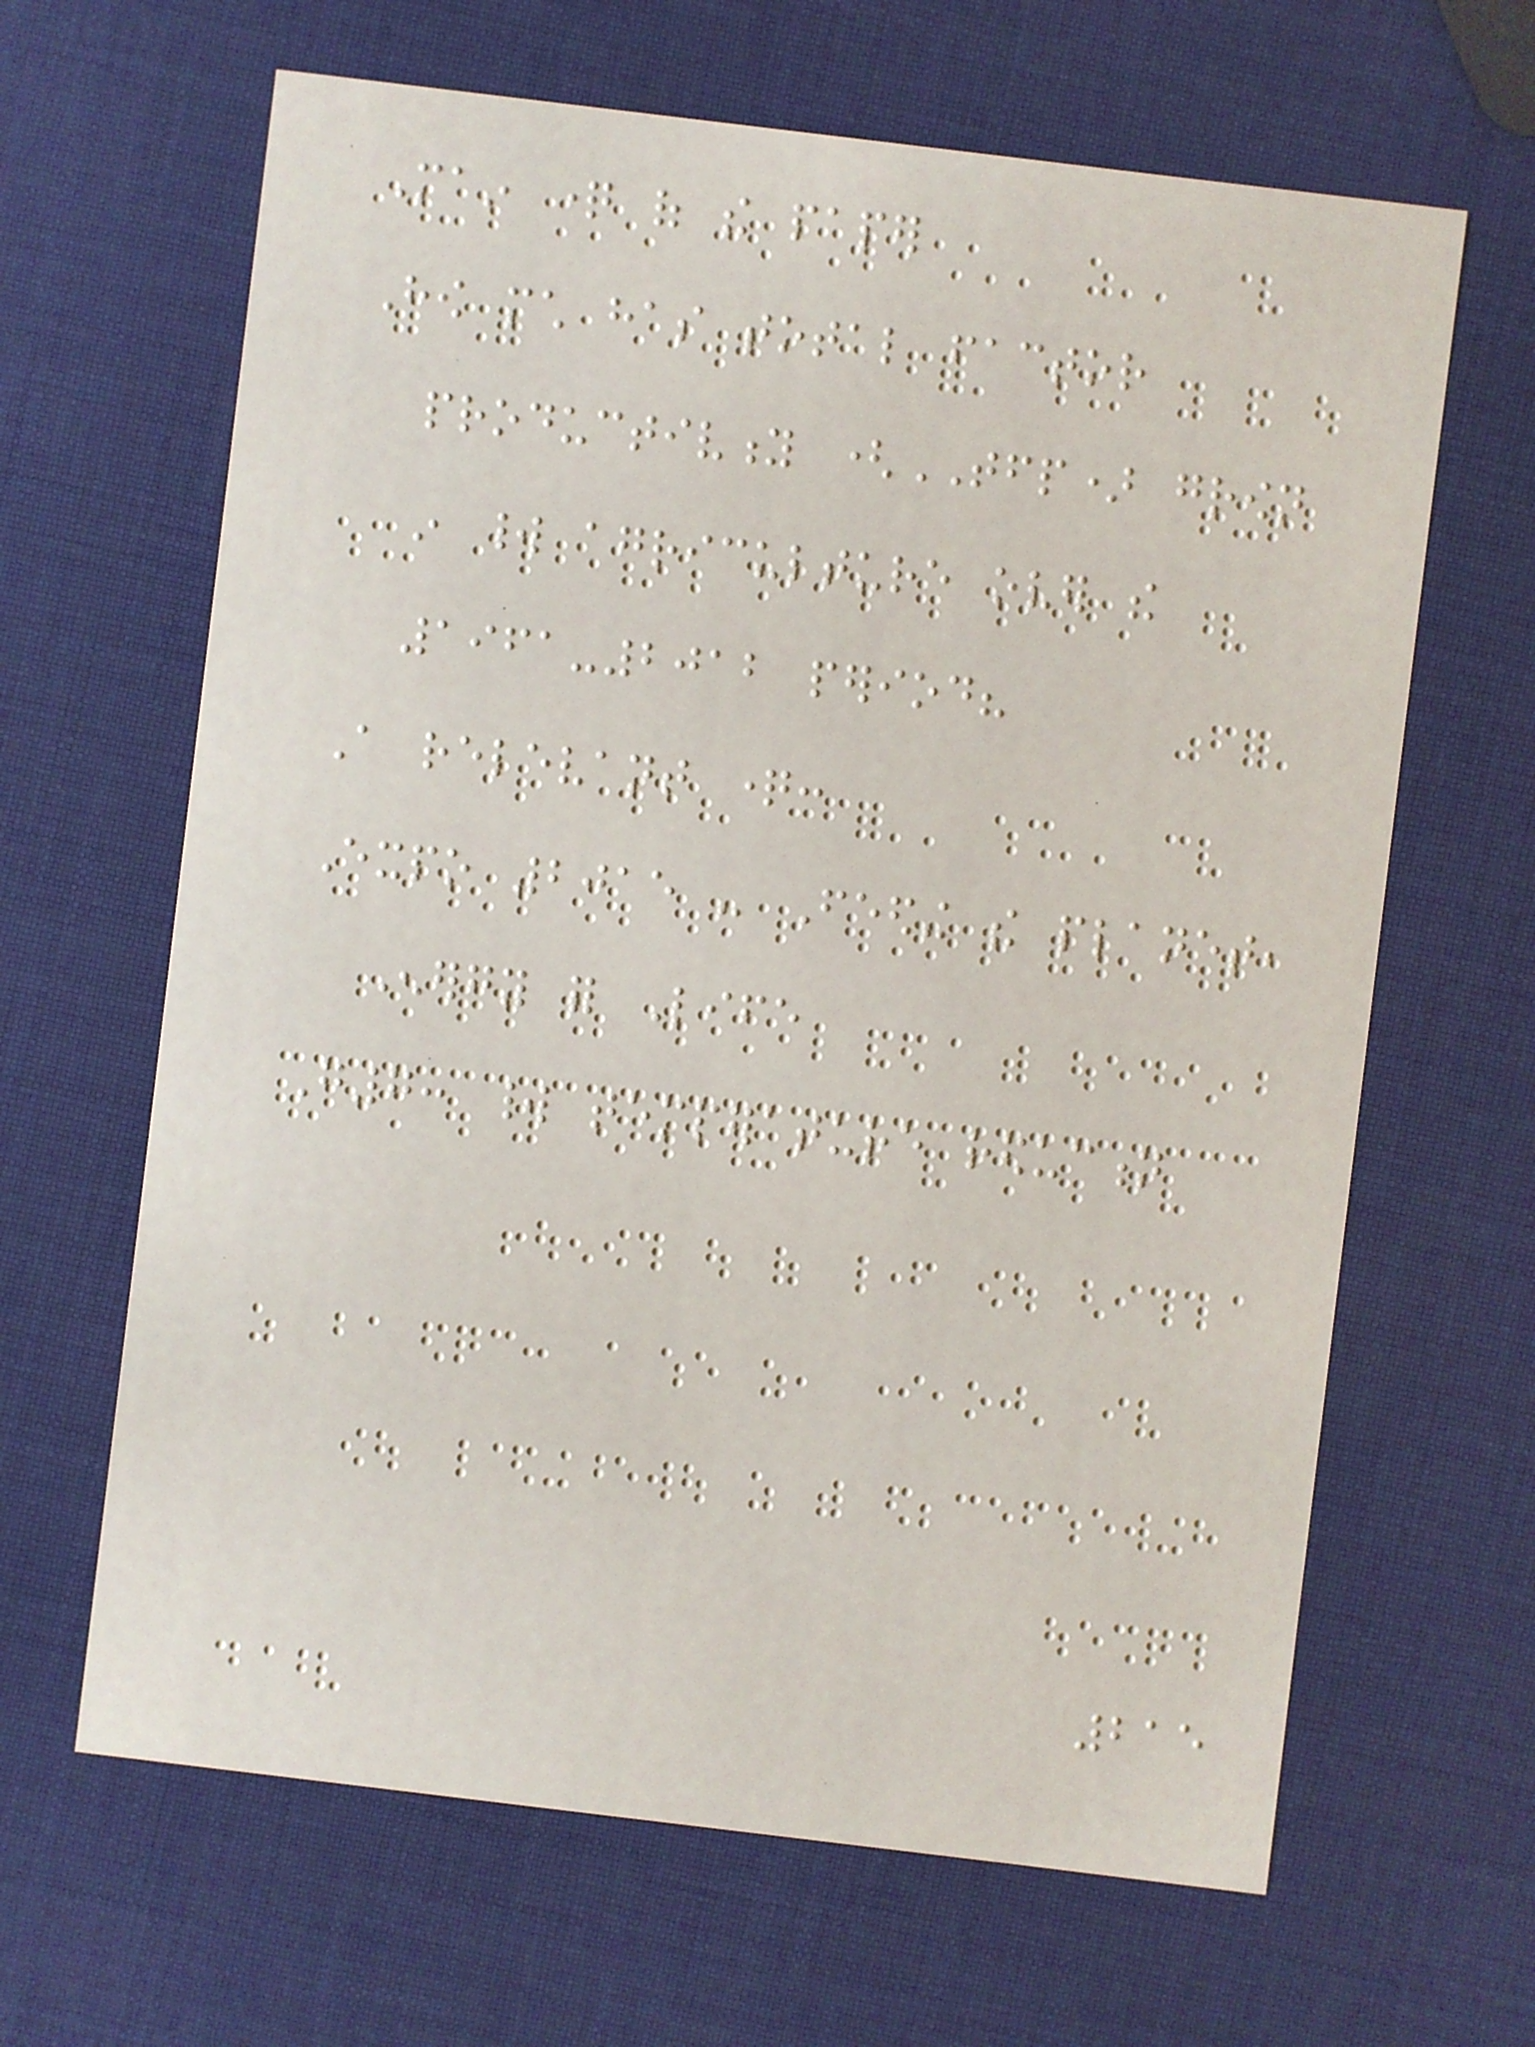Main question of the paper
How much has total factor
productivity (TFP) grown
in world agriculture over the
1961-2012 period?
A relevant question:
Expo 2015 - Feeding the planet,
Energy for Life
G7: world temperature reduction
215
